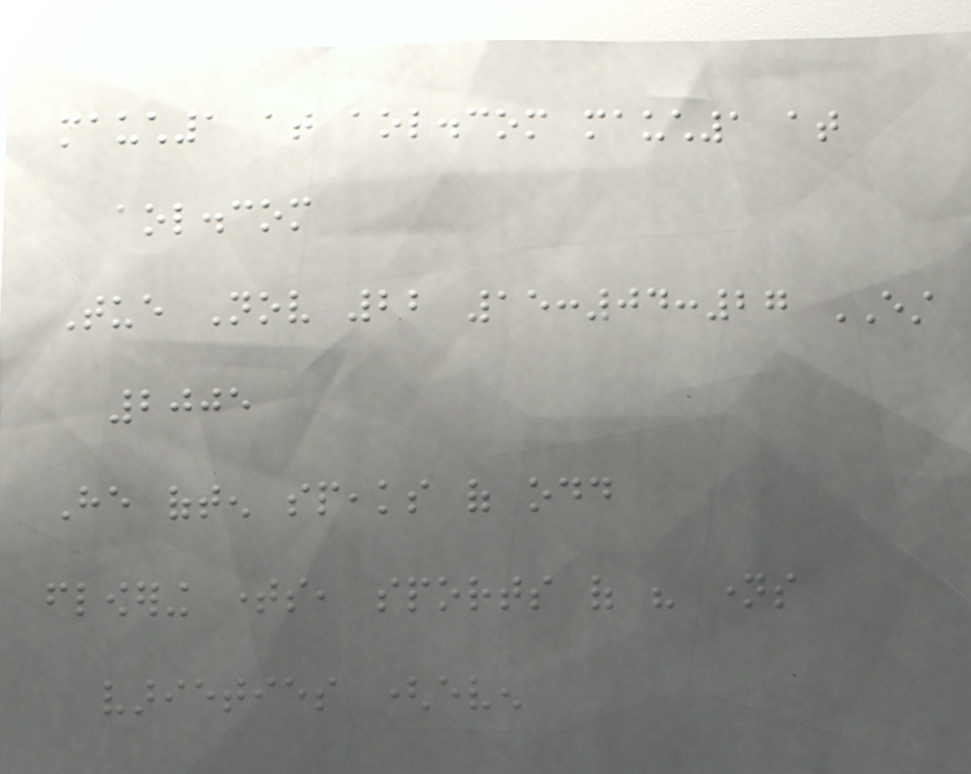mauch1 at aol.com mauch1 at
aol.com
Tue Nov 22 15:04:27 EST
2005
He often speaks of odd
flowering times, sports of his names
varieties (even
